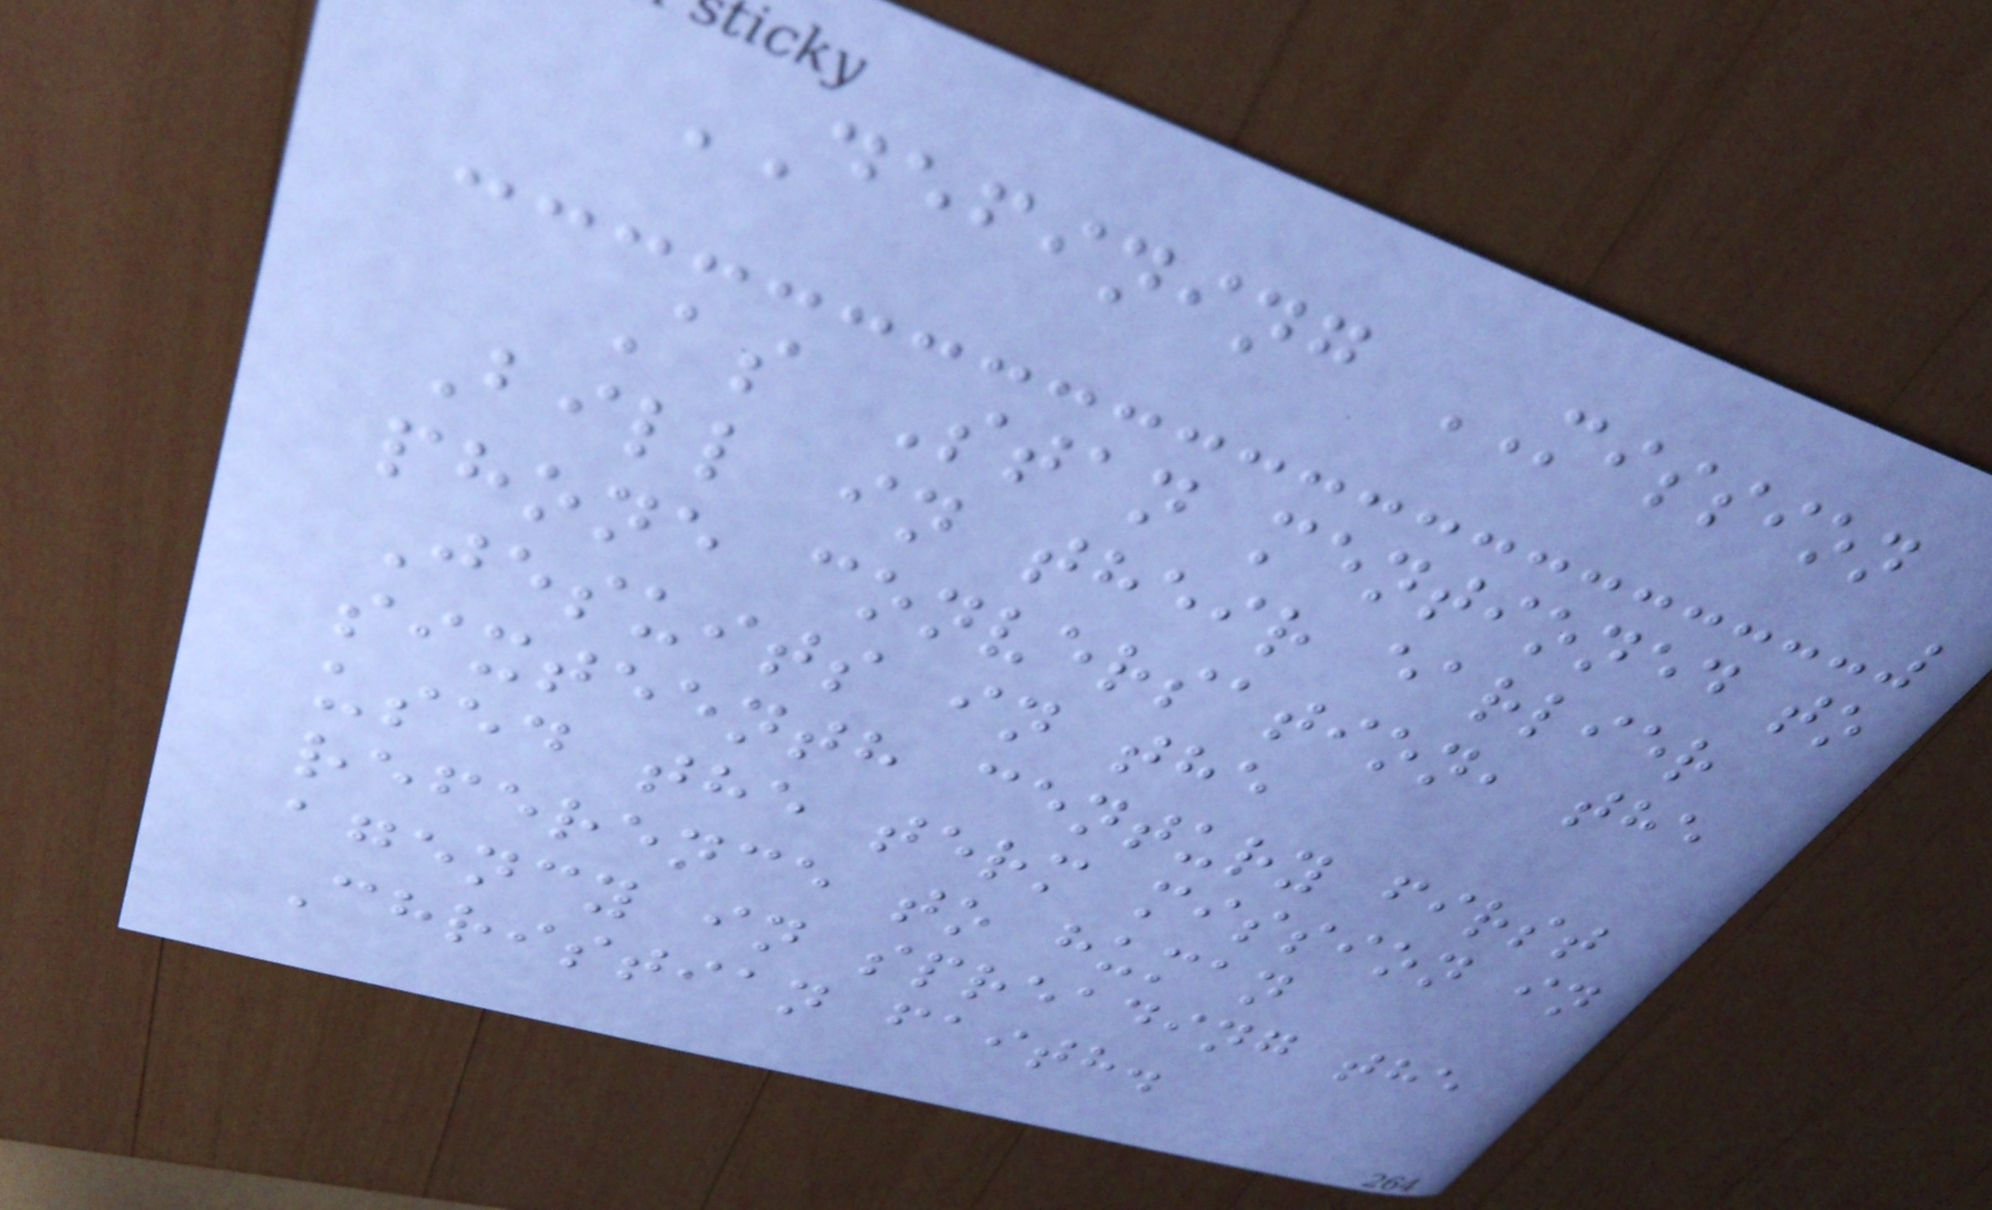DEFINING MISSION
As Stan mentioned to
Bill in their earlier
phone conversation, the
Jesuits in the
sixteenth century first
used the term mission in
reference to human
agency in spreading the
Christian faith.
